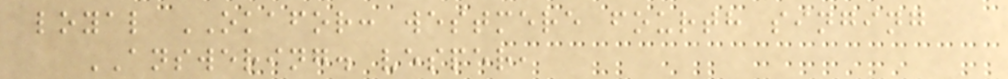loyal OKAFOR: westmere fourth singing
ANSWERING. vesper,
